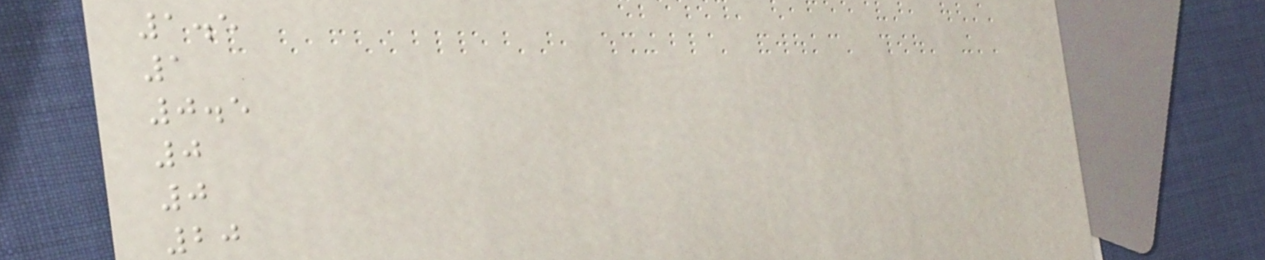1.5
1
0.5
0
0
20
